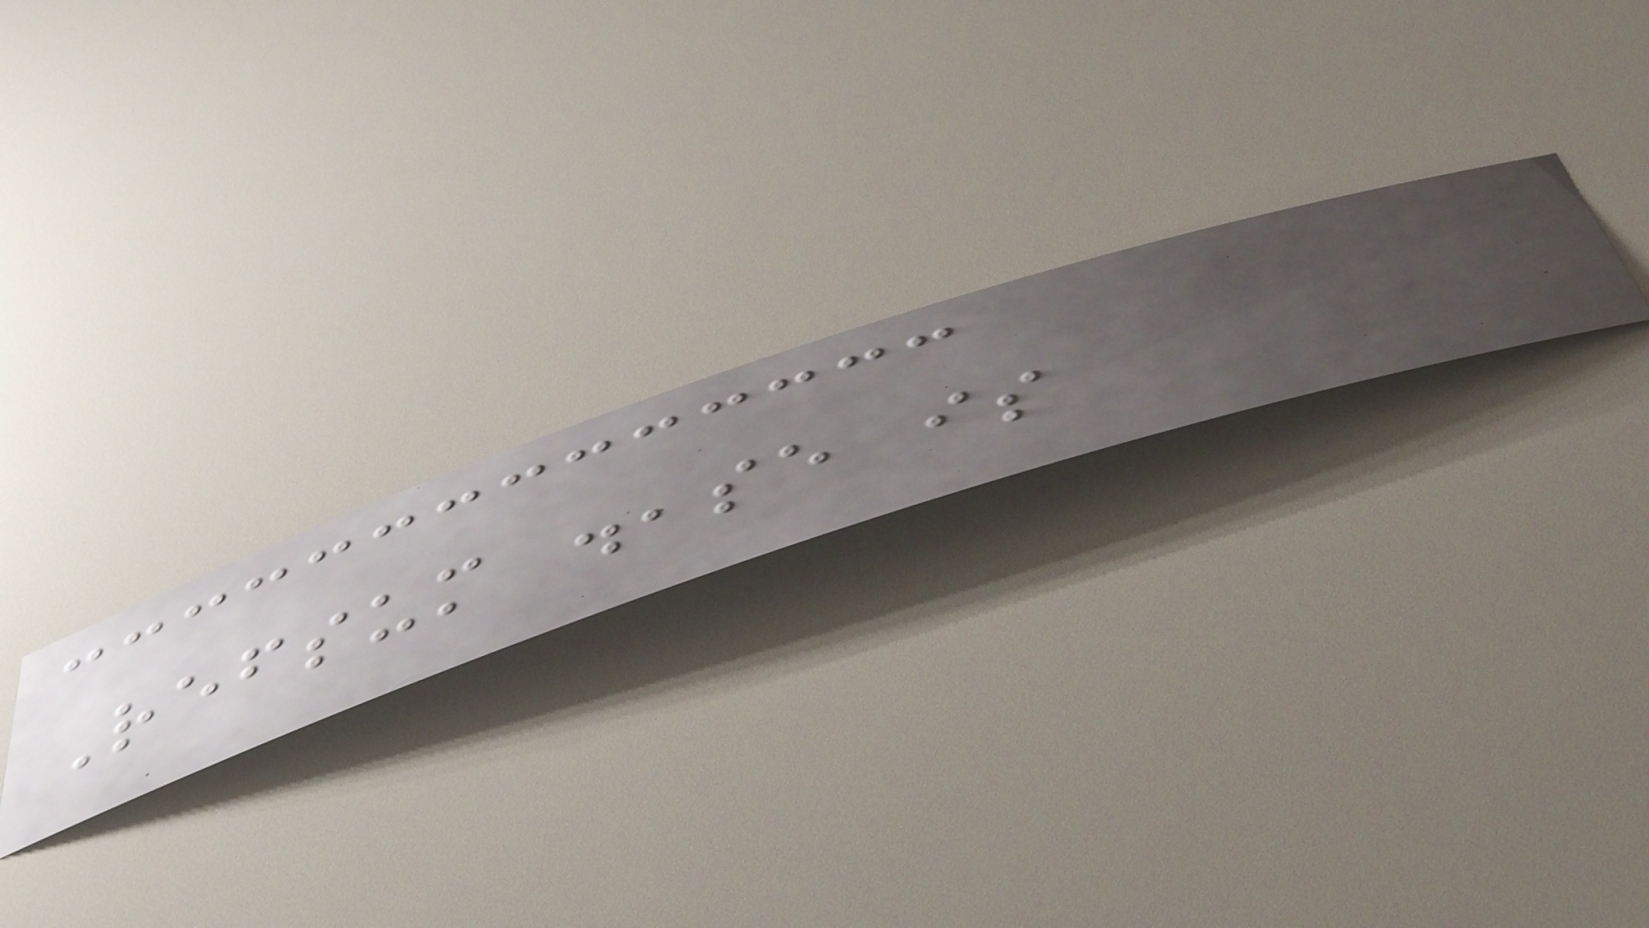Refsum disease is
